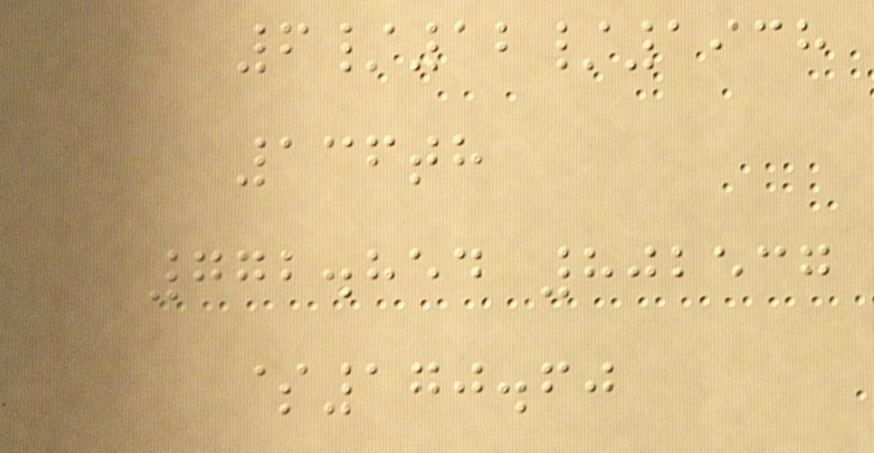6/12/1938
136th
772.854 802537
$170.60
